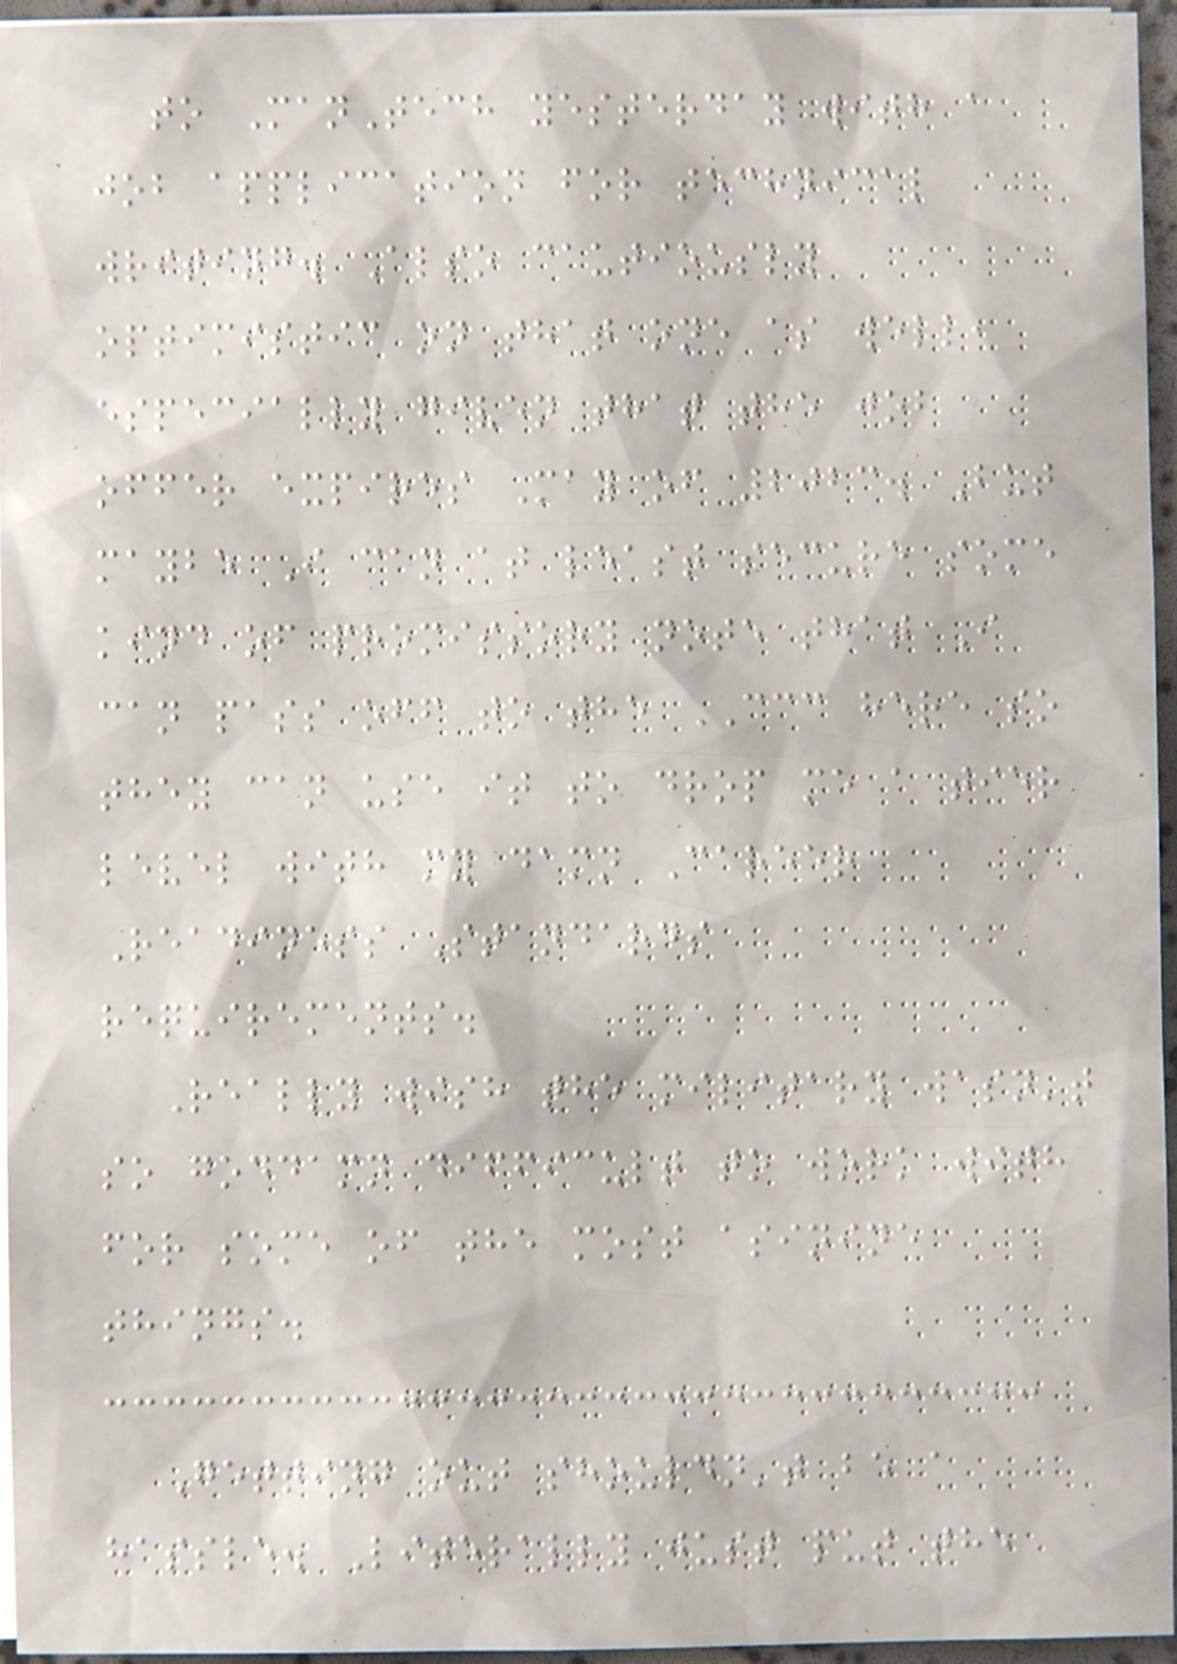to ManTech yesterday with a
job application for technical
writing. Also cautiously
optimistic on that one as well,
especially given that the job
offer expires May of 2023. But
maybe I can at least secure some
kind of promissory note that I
can pass off to the CCC here so
they can use it to drop me a tier
level with my damn Career
Readiness Standards
requirements.
Really wish the military wasn't
so goddamn difficult to work with
for some of the most asinine
things.
Getting out shouldn't be a
hassle. Literally just put the
